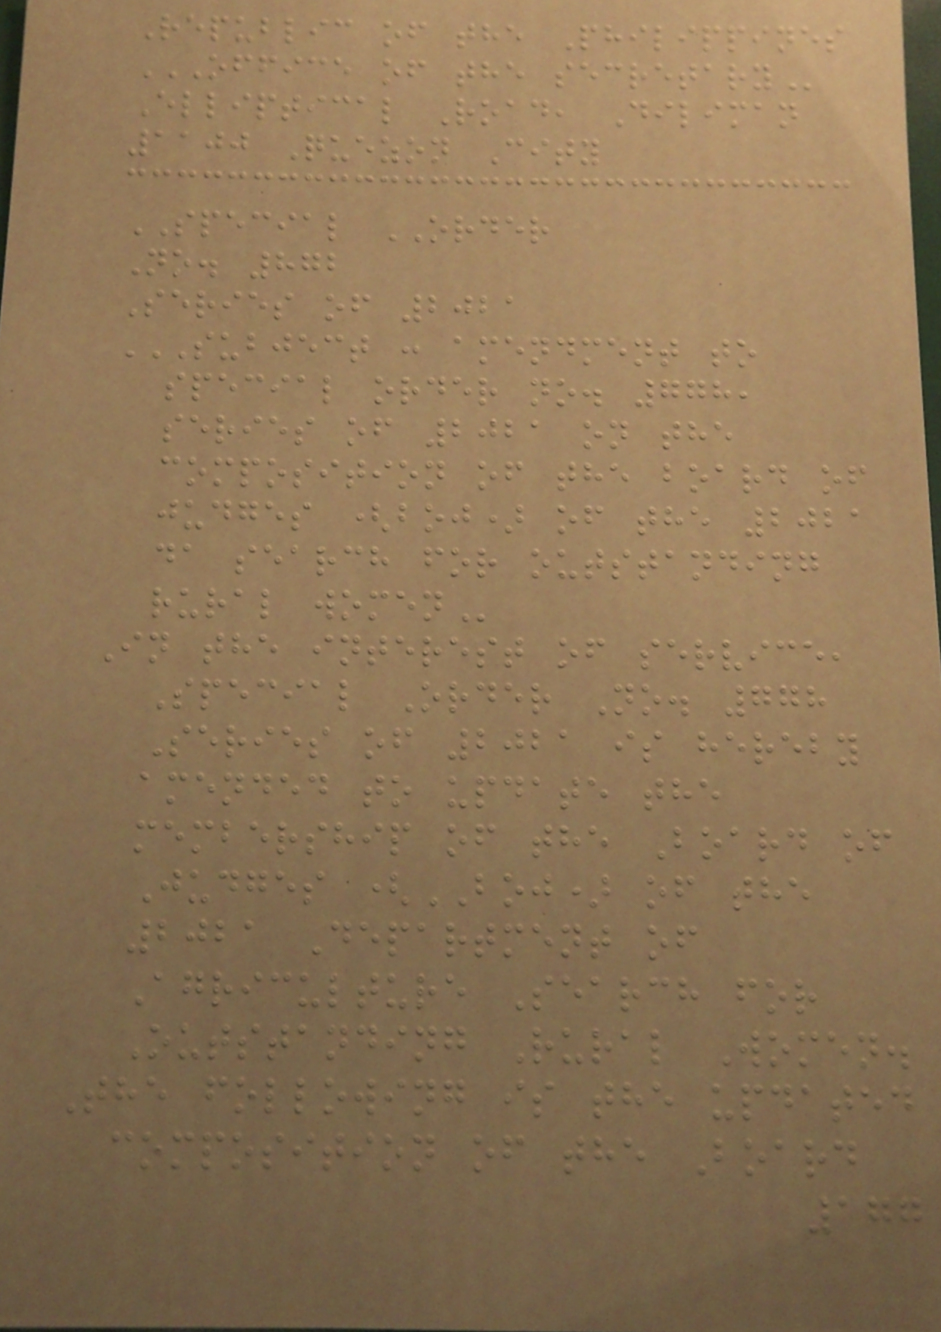Republic of the Philippines
OFFICE OF THE SECRETARY
Elliptical Road, Diliman
1100 Quezon City
SPECIAL ORDER
No. 872
Series of 2021
SUBJECT : AMENDMENT TO
SPECIAL ORDER NO. 778,
SERIES OF 2021 ON THE
COMPOSITION OF THE BOARD OF
JUDGES (BOJ) OF THE 2021
DA SEARCH FOR OUTSTANDING
RURAL WOMEN
In the interest of service,
Special Order No. 778
Series of 2021 is hereby
amended to update the
membership of the Board of
Judges (BOJ) of the
2021 Department of
Agriculture Search for
Outstanding Rural Women.
The following is the updated
composition of the Board
177
